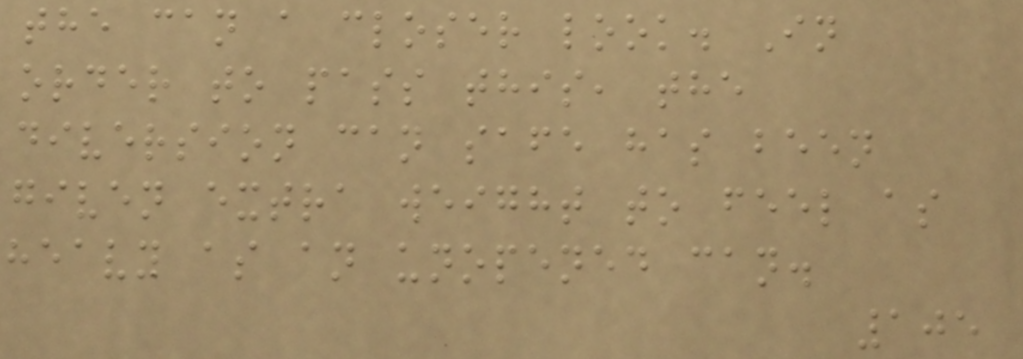the can a closer look. In
order to pass this, the
diversion can safe has been
given extra weight to feel as
heavy as an unopened can.
105
